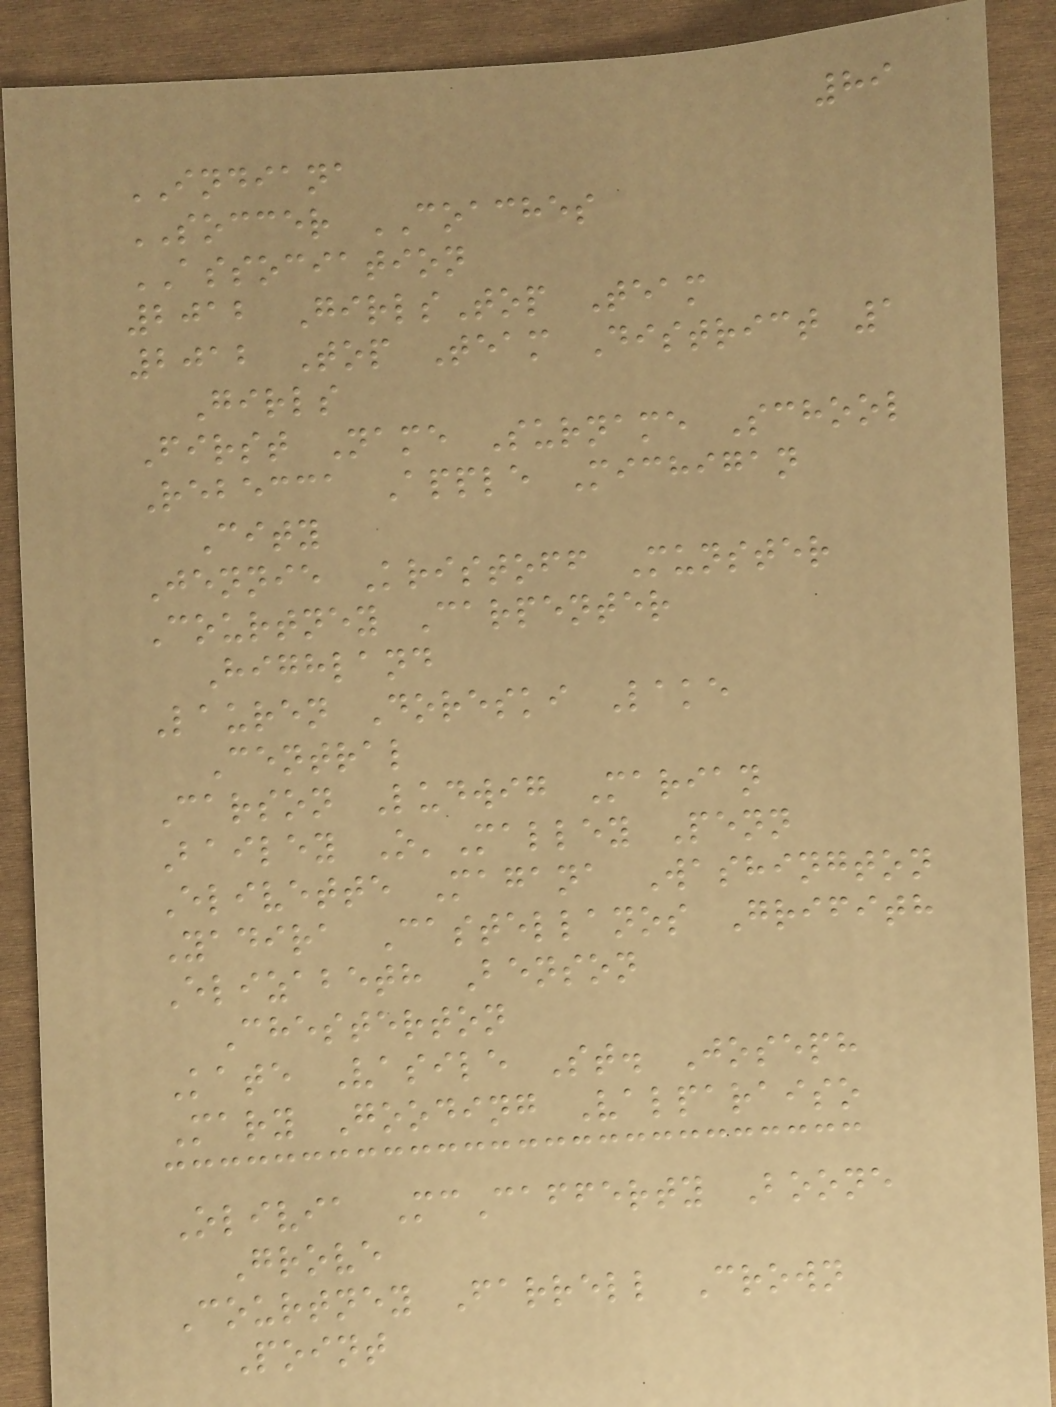89
INDIANA
SOCCER COACHES
ASSOCIATION
2012 GirlsTop Team
2012 Top Team District 1
Girls
First Name Surname School
Rebecca Apple Michigan
City
Jennie Kristoff Munster
Courtney Carpenter
Highland
Lauren Doreski Lake
Central
Carson Ludwig Marian
Bailey O'Malley Penn
Elivette Magana Washington
Yadira Castellanos Grifith
Elizabeth Benson
Chesterton
Kate Vasile St. Joseph
Mary Gooding Valparaiso
Olivia McCafferty Boone
Grove
Courtney Farrell Crown
Point
